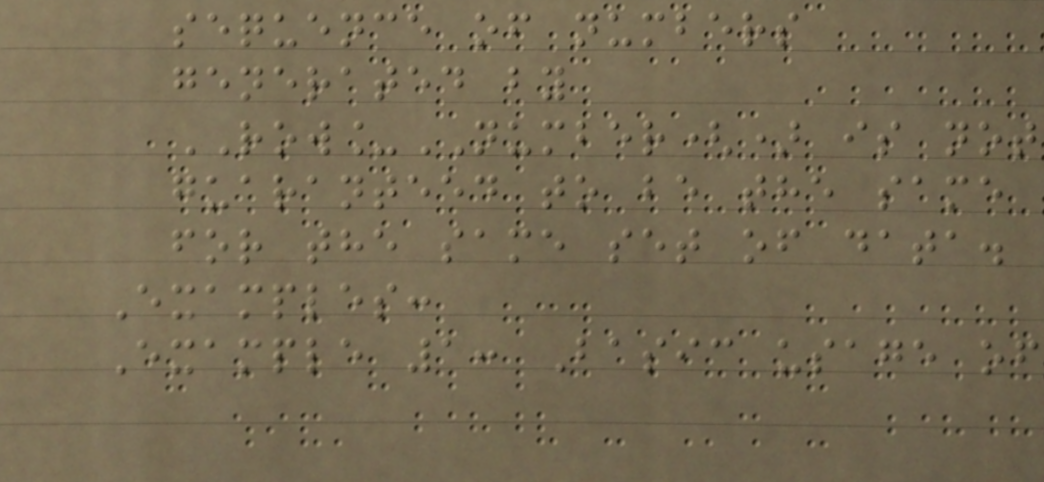sequence of numbers
generated by
ROW_NUMBER() is not
guaranteed to be the same
for the same set of data.
Examples:
Example 1: Basic usage of
